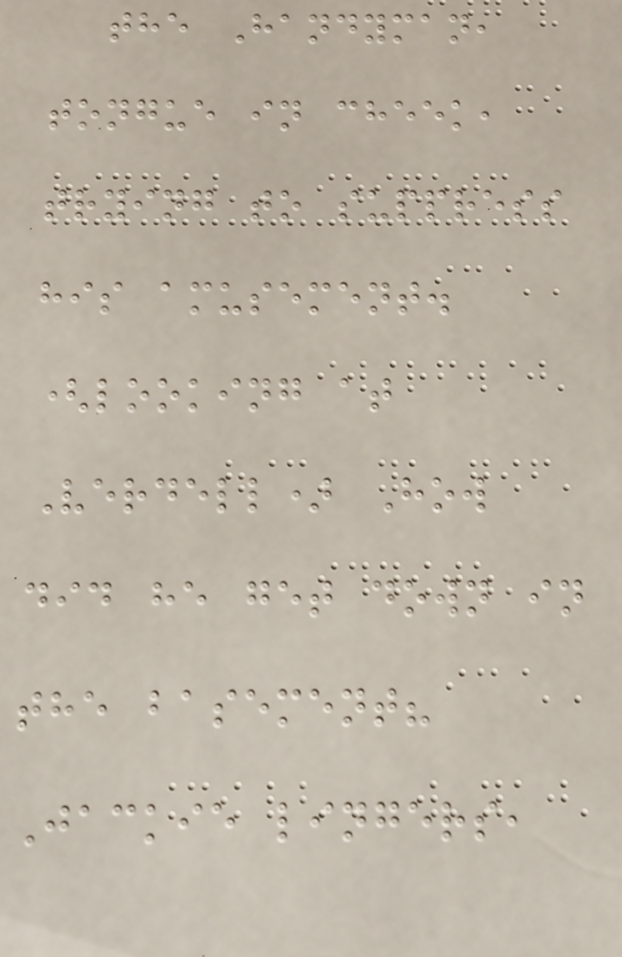the Handyman,
tongue in cheek,
trying to suppress
his amusement.
(looking at
Verdell) How
did he get down in
the basement?
Jackie lingers,
